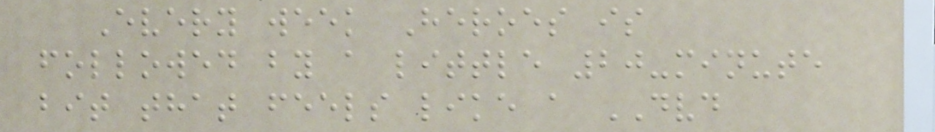Every week Heroes is
followed by a little 20-minute
bit that feels like a DVD
